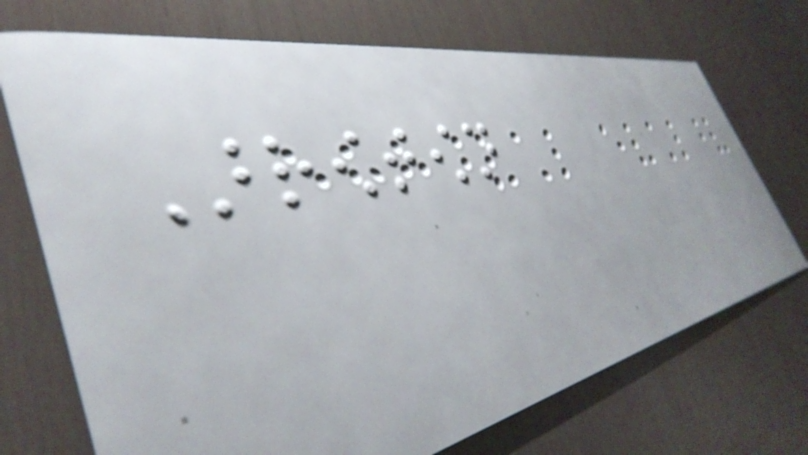Arrowtown
